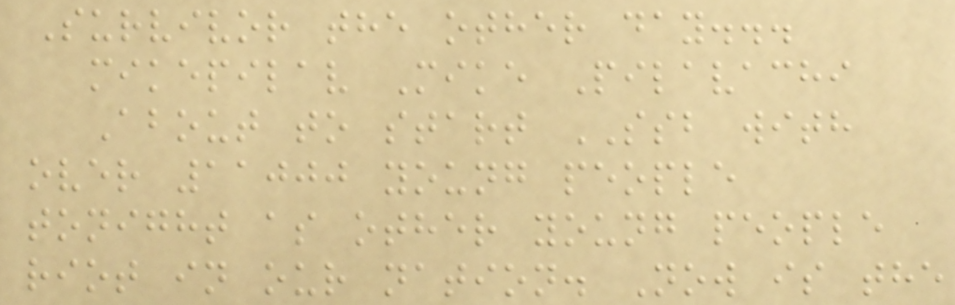Survivor the other day...
mikepilav Mike Pilavachi
About to start SSB with
over 11000 young people
tonight as other young people
riot in our nation. Now is the
